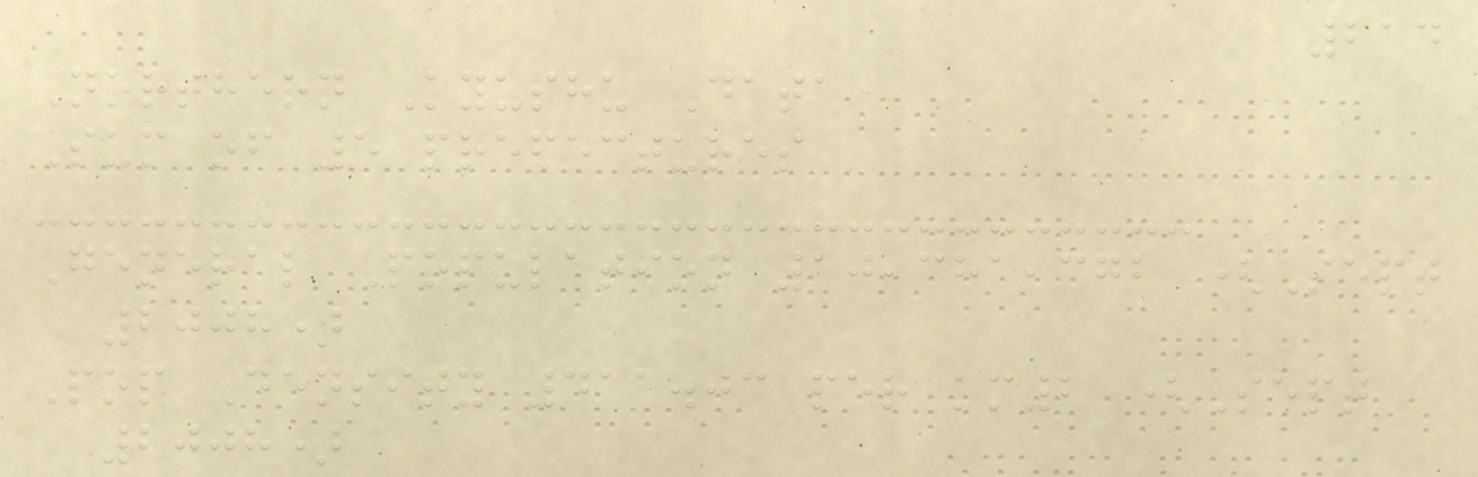214
Northern Kyushu Data
Sum of 5 prefectures
General Population 10,381,372 (Sept
2008)
Pop Density 411.03 per km2 (Sept
2008)
